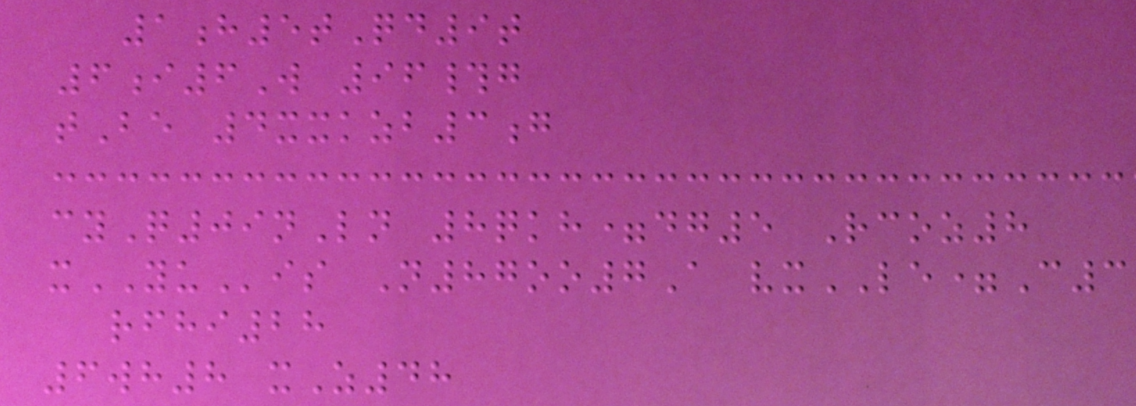1h5tQd9t
6i6W 96#g
tBe 4xxkzb3g
cyQ09nLn 8qkh=dg5 Rcoz8
xYUis N87oo7A vxLE=C3
rfhi28
6wh8 xZ48
